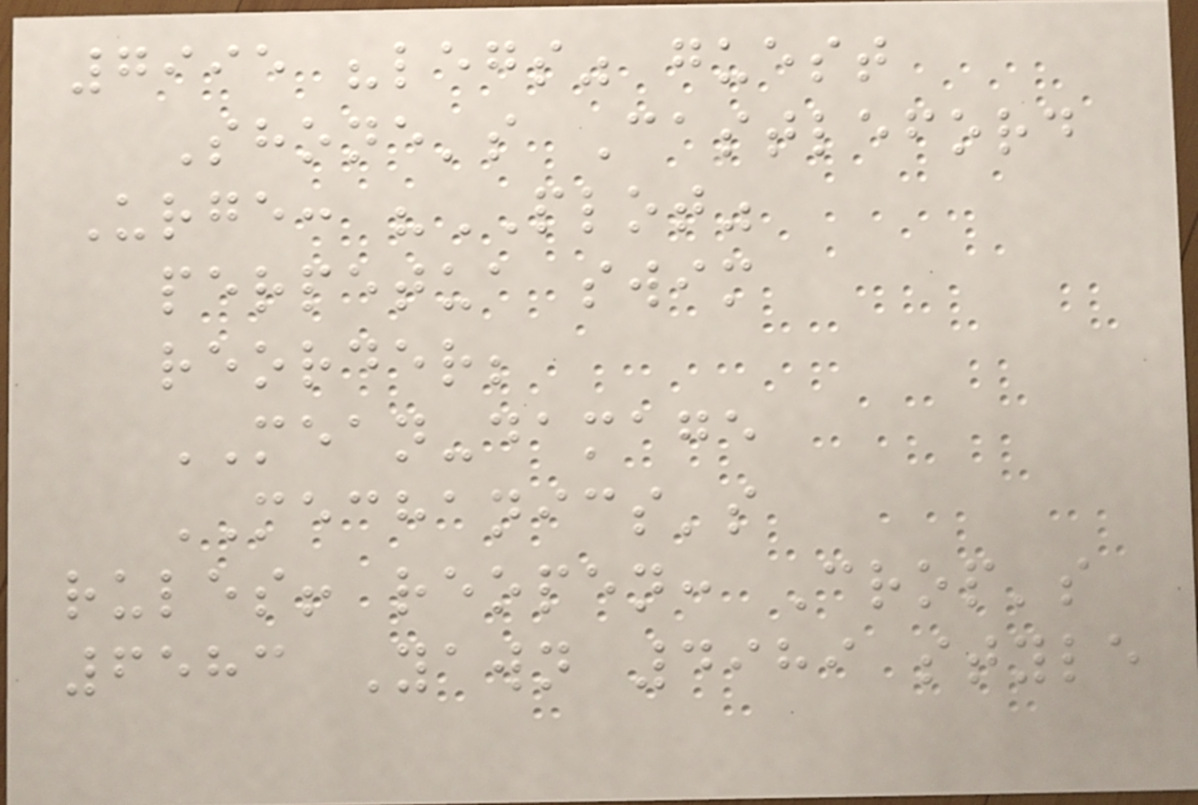7995 "legs" guest
Shone's Castleford
Urge: "PLOT"
perpetua swim
reorder;
MEAN-damage
MECHANICS's
rules! reopen: Crop's
6583 Yawn 4989 style
